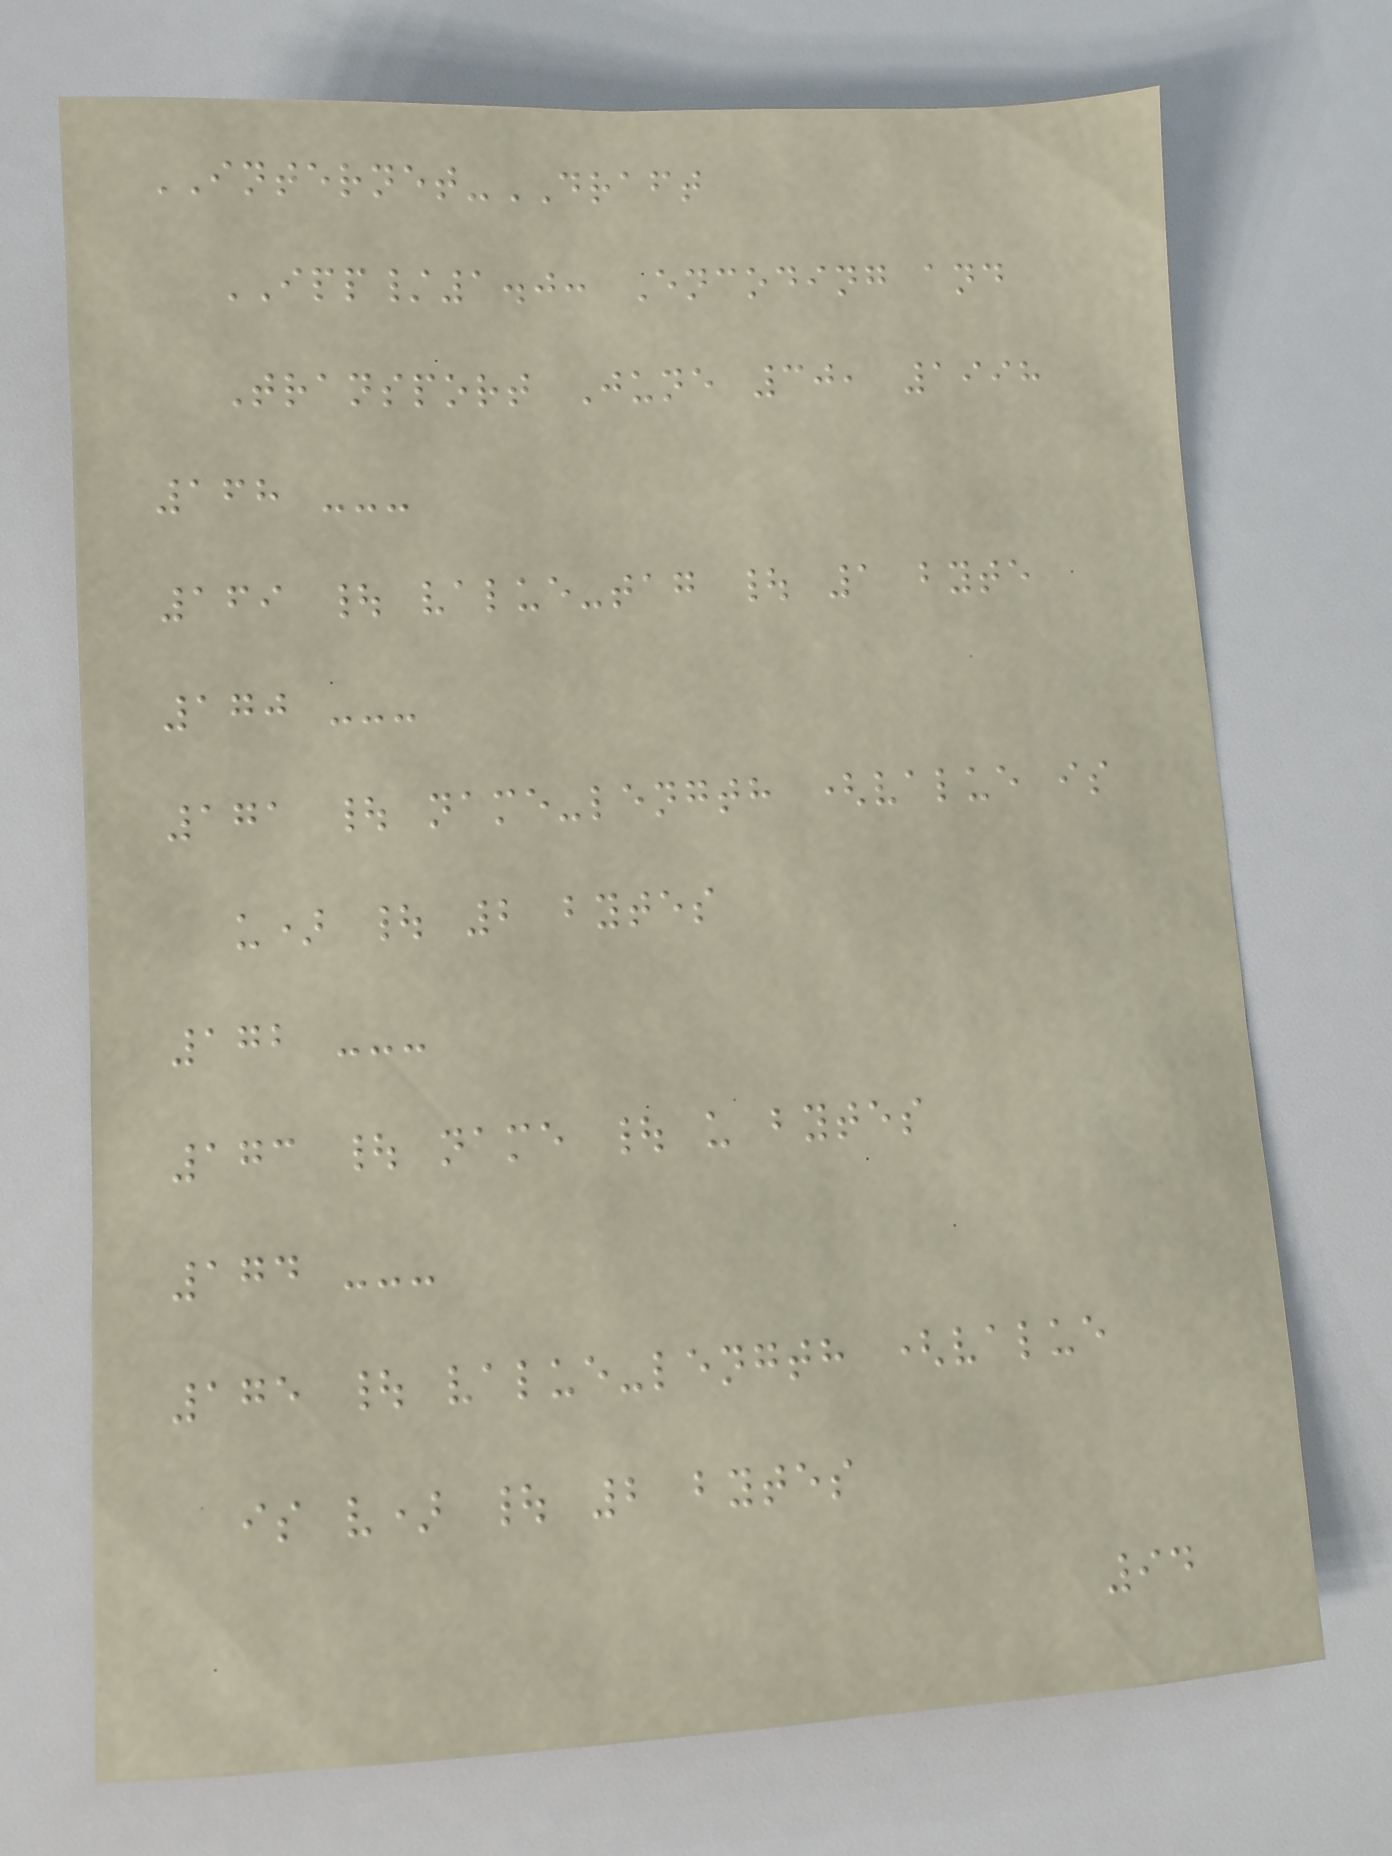INTERNET-DRAFT
IPP/1.0: Encoding and
Transport June 30, 1998
168 ---
169 | value-tag | 1 byte
170 ---
171 | name-length (value is
u) | 2 bytes
172 ---
173 | name | u bytes
174 ---
175 | value-length (value
is v) | 2 bytes
94
